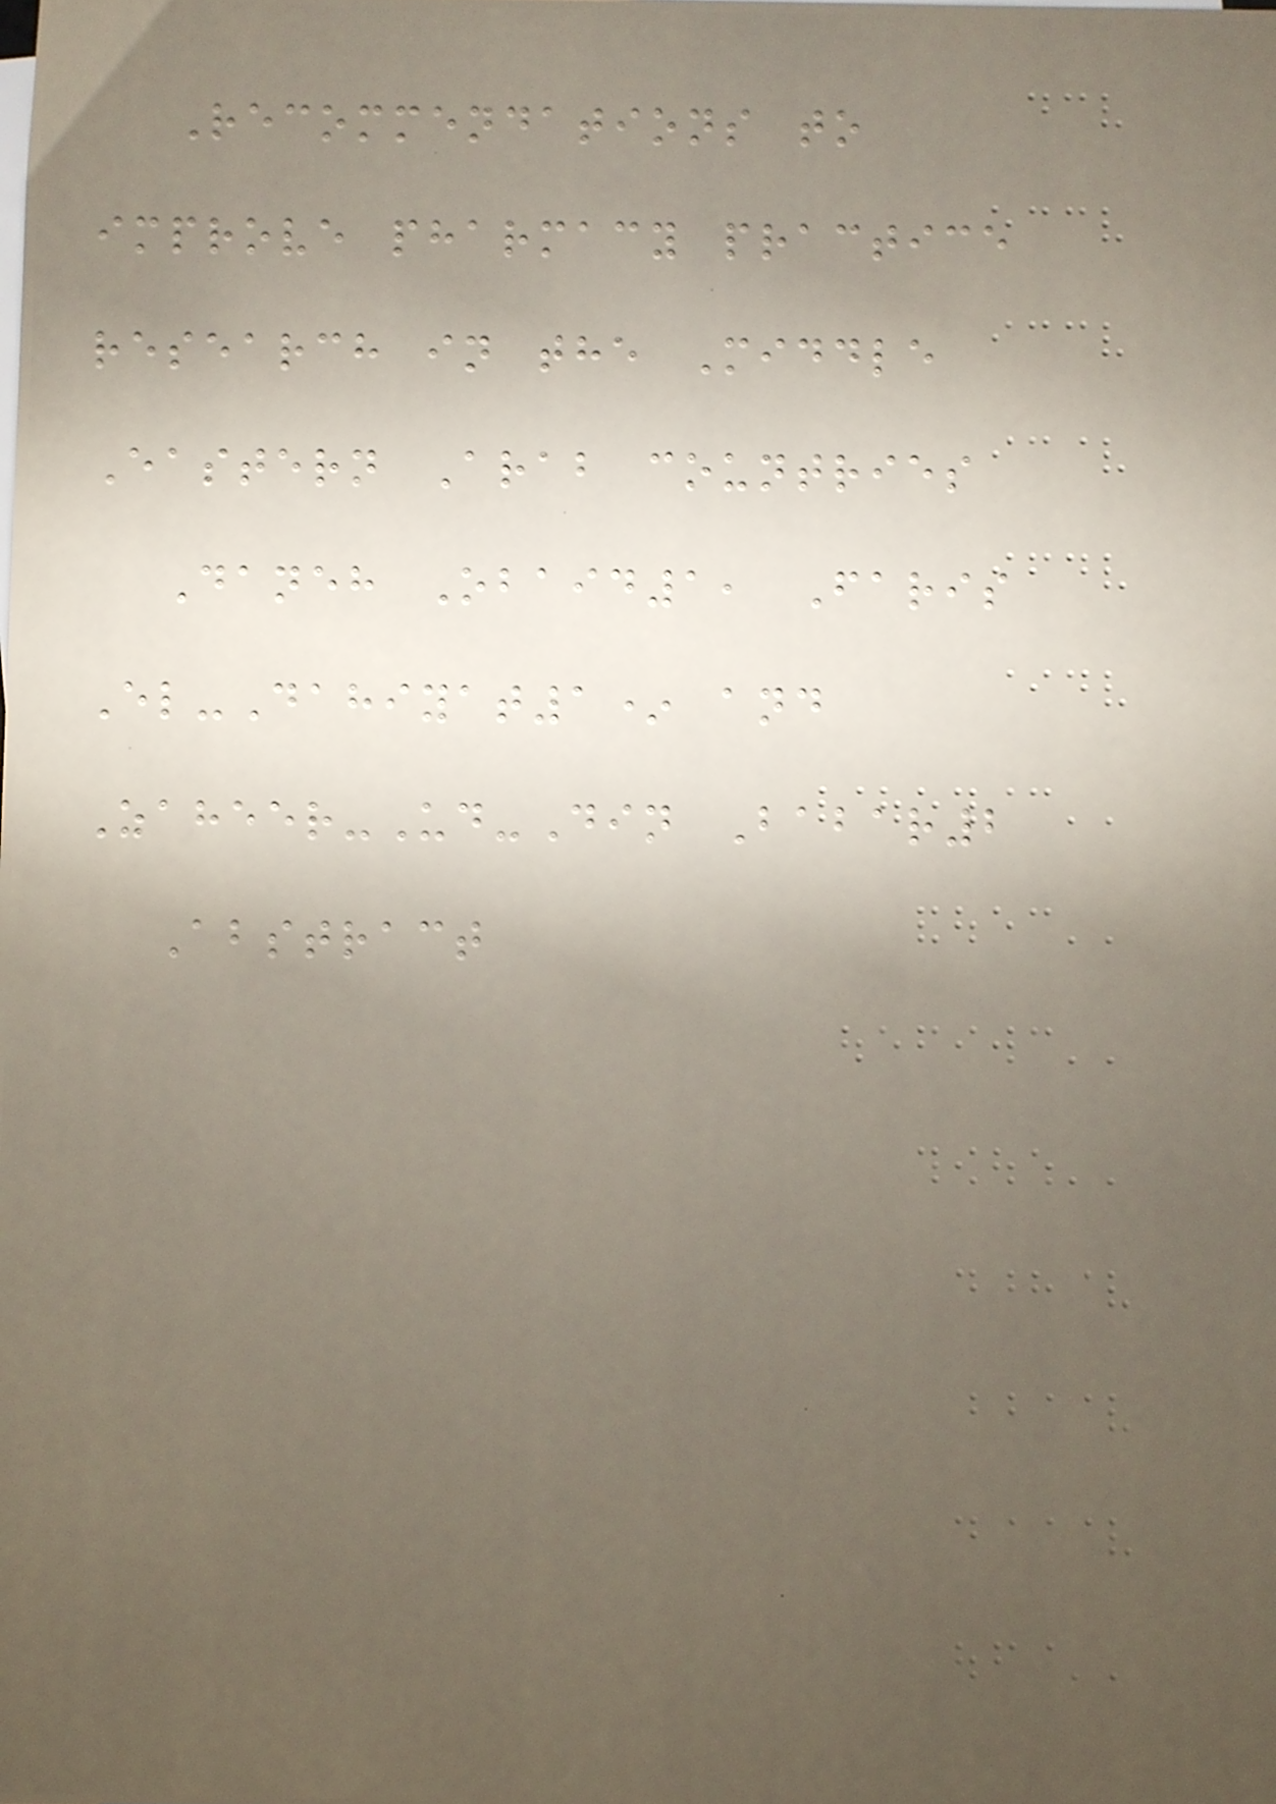Recommendations to
improve pharmacy practice
research in the Middle
Eastern Arab countries
Daneh Obaid1, Faris
El-Dahiyat1* and
Zaheer-Ud-Din Babar2
Abstract
